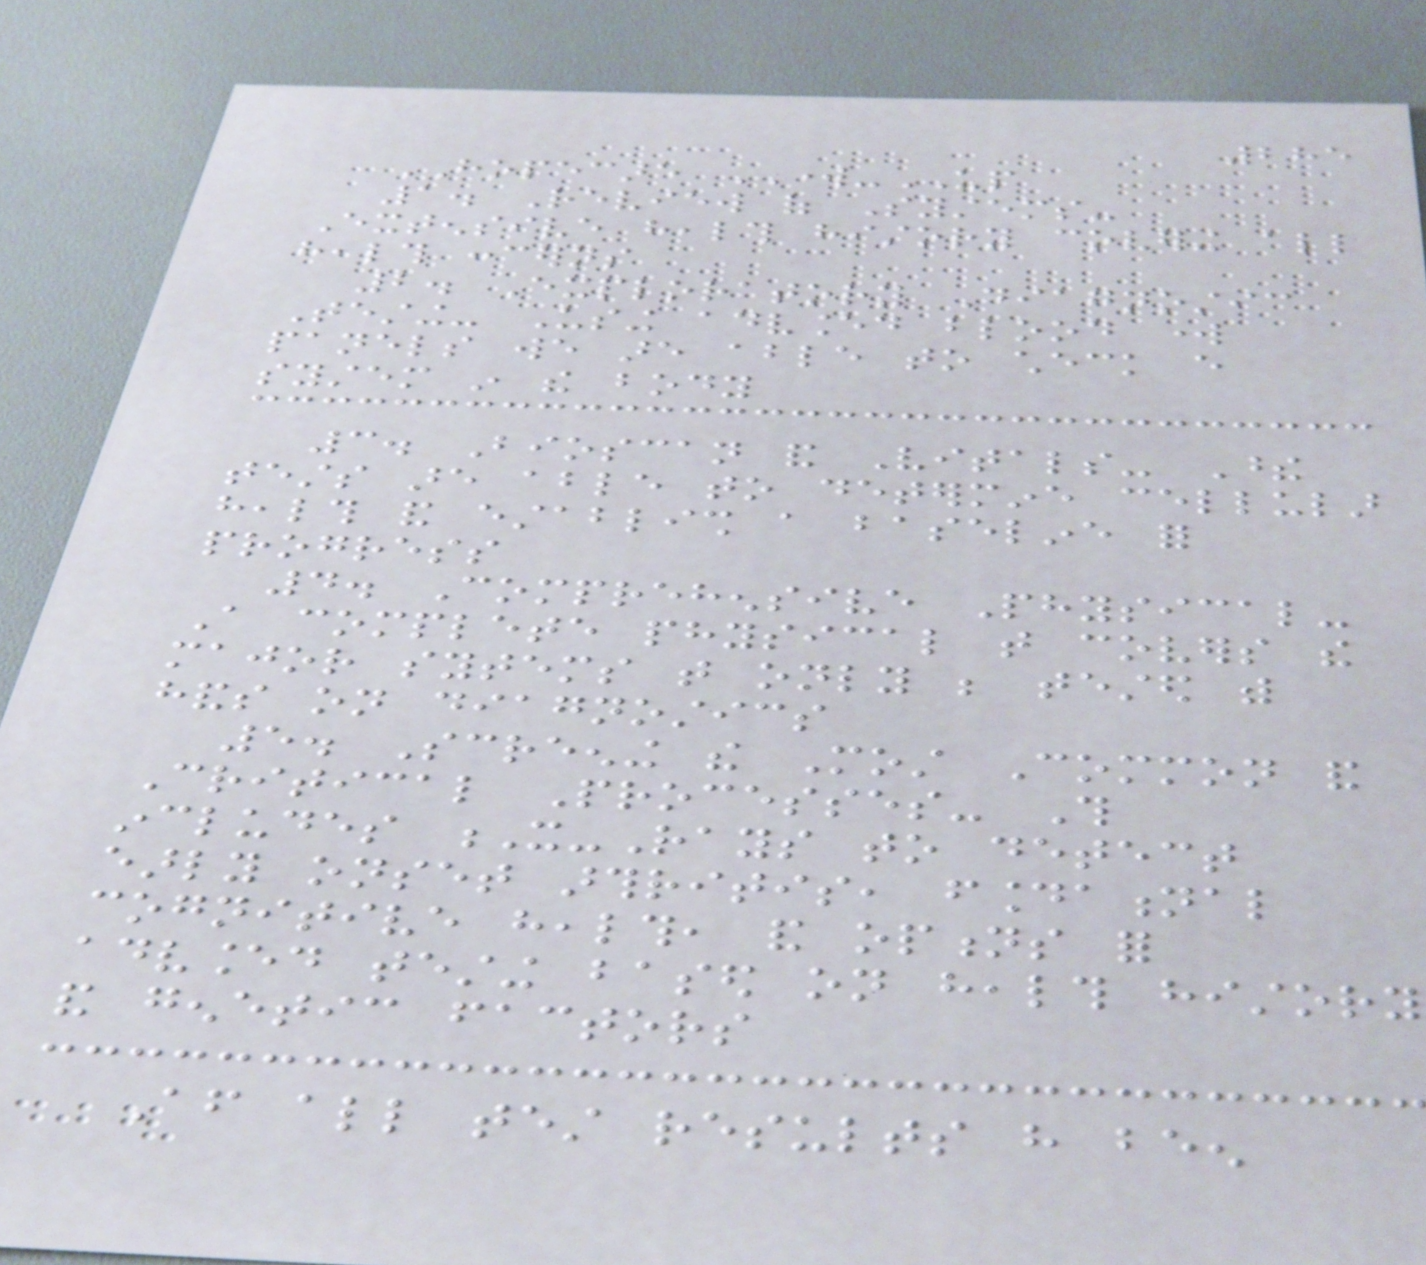285
HOPECARE WORK-UP
1. Review of Systems-
Extensive health history covering all
health concerns
2. Exploratory Diagnostic
Testing- Using advanced blood work
panels we are able to check every
system in the body
3. Bioscan and Vitals- These
tests are able to determine cellular
health and establish a baseline for
progress
4. Comprehensive Physical-
A complete physical that covers the
major sytems that only be tested with
hands on diagnostics
5. Screening the Most Common and
Critical Processes- This
includes X-Rays to detect
early onset arthritis, foundational
cognitive health, and options for
advanced testing based on health history
and genetic factors
After all test results have been
